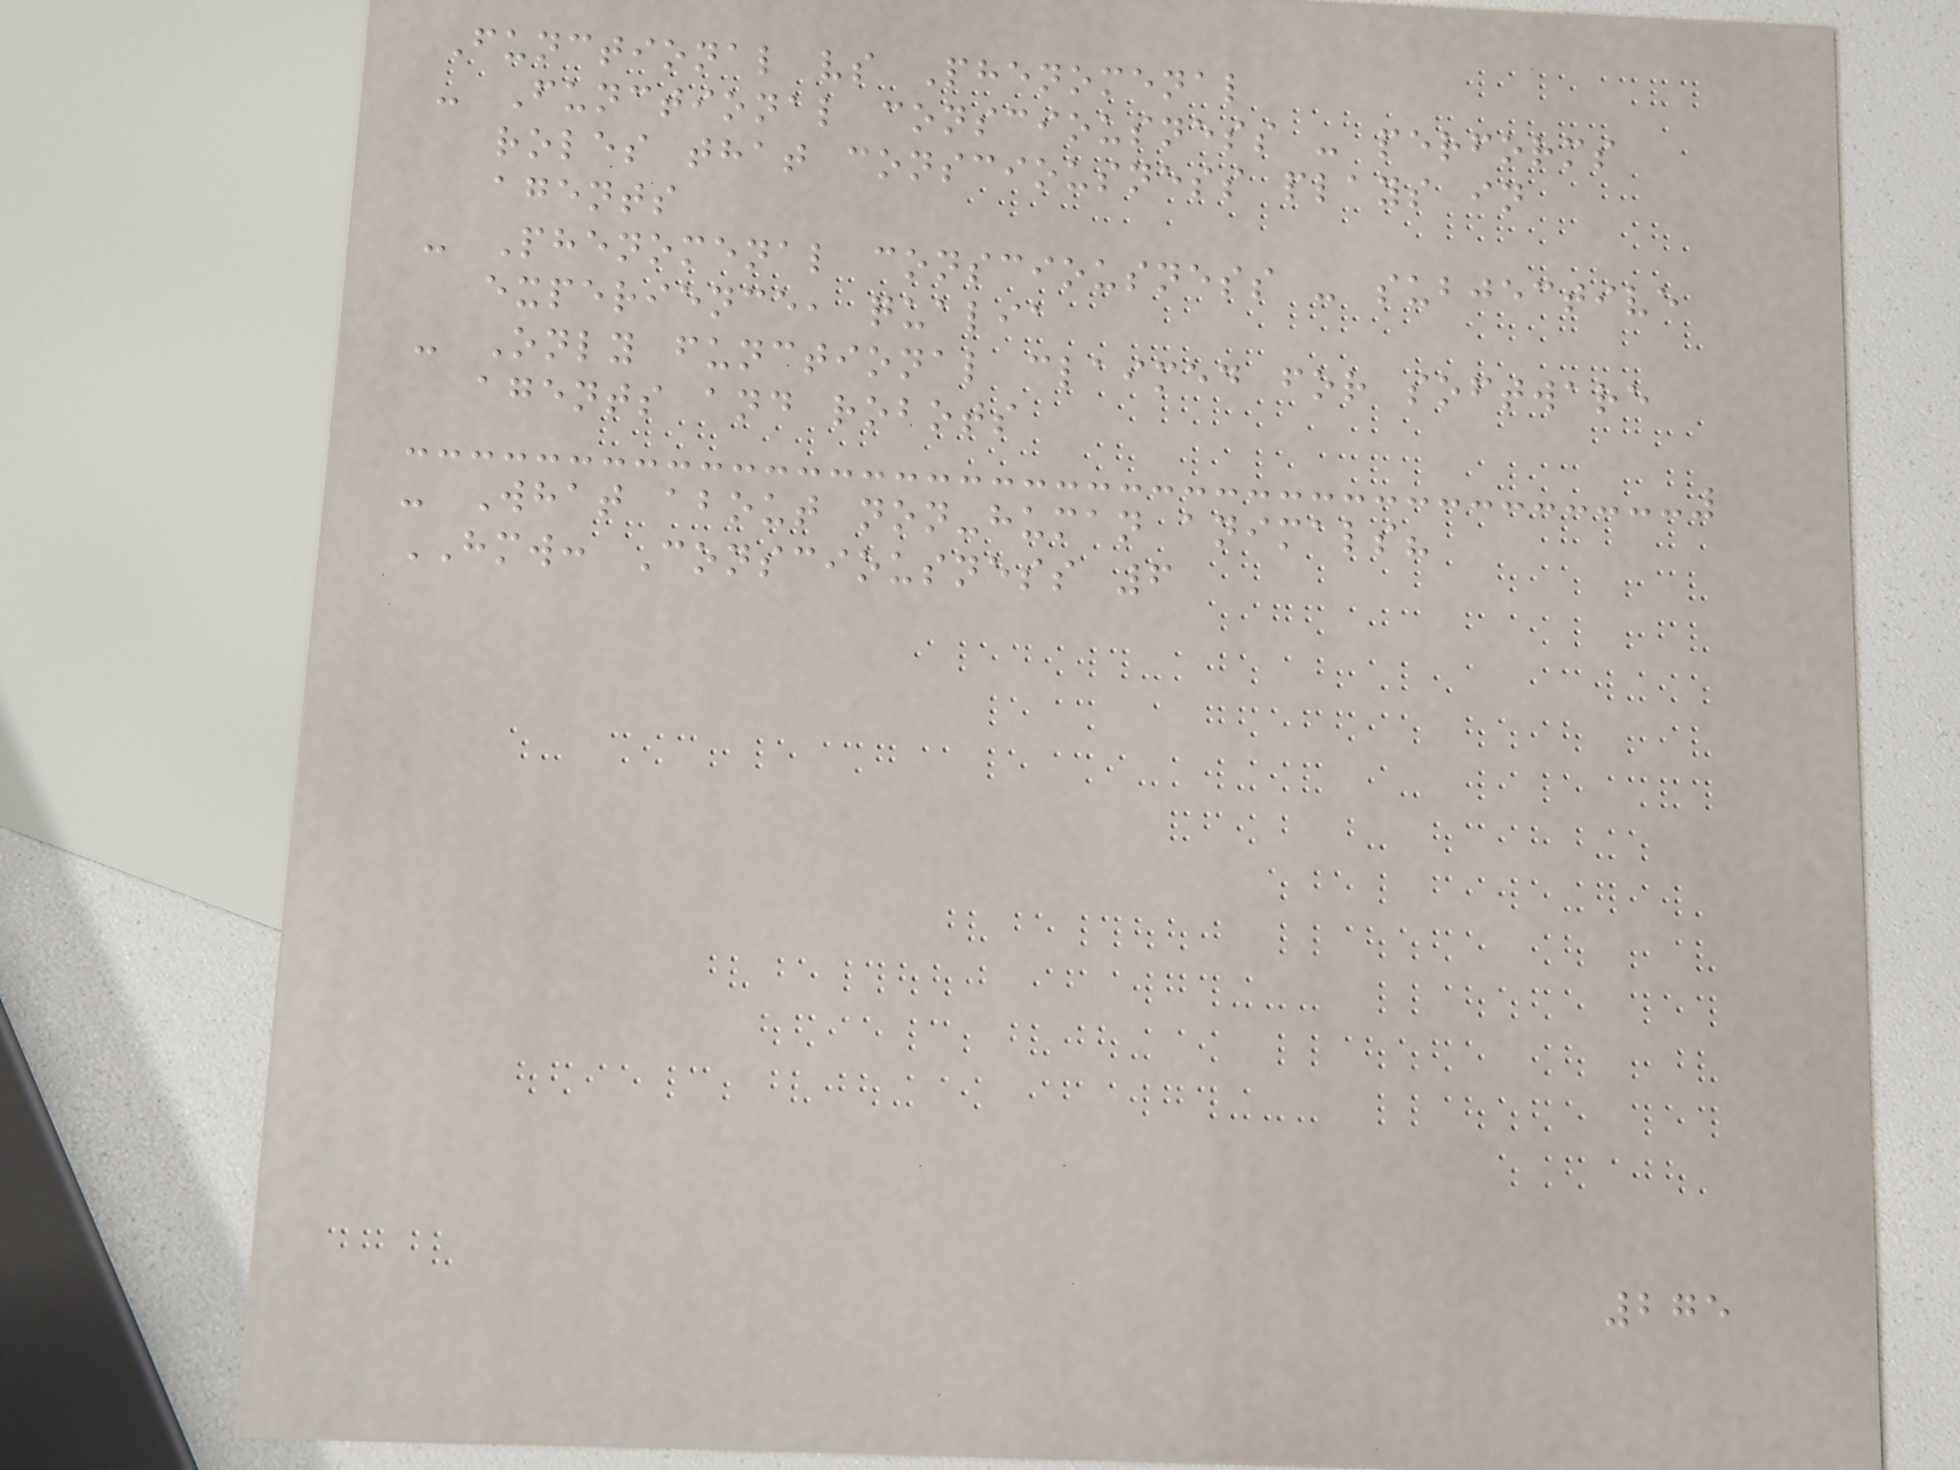Functional vs Phenomenal
- Functional consciousness - performs
roles that consciousness plays in
agents
- Phenomenal consciousness - subjective
experience, qualia
- Only functional claimed for software
agents and robots
- What about non-human animals?
HMW: Consciousness 6
275
